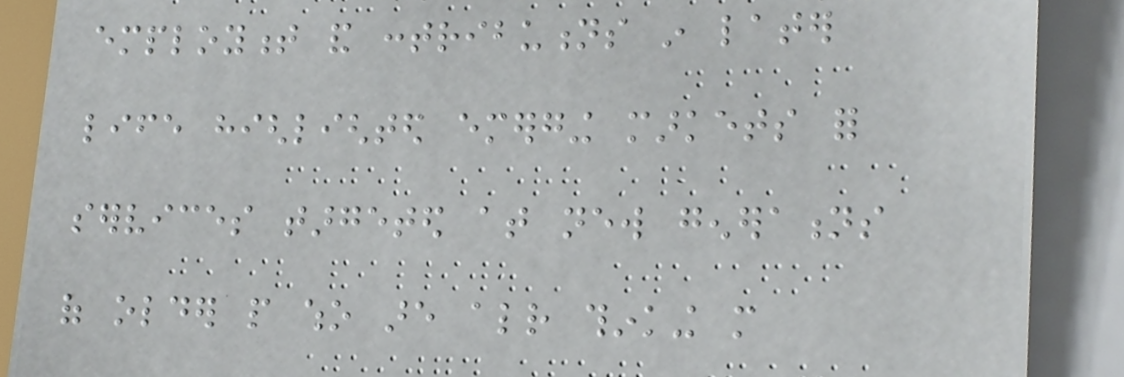employment and contributions in later
life highlighted emerging markets for
services targeted at new generations
of older people who are already thinking more
